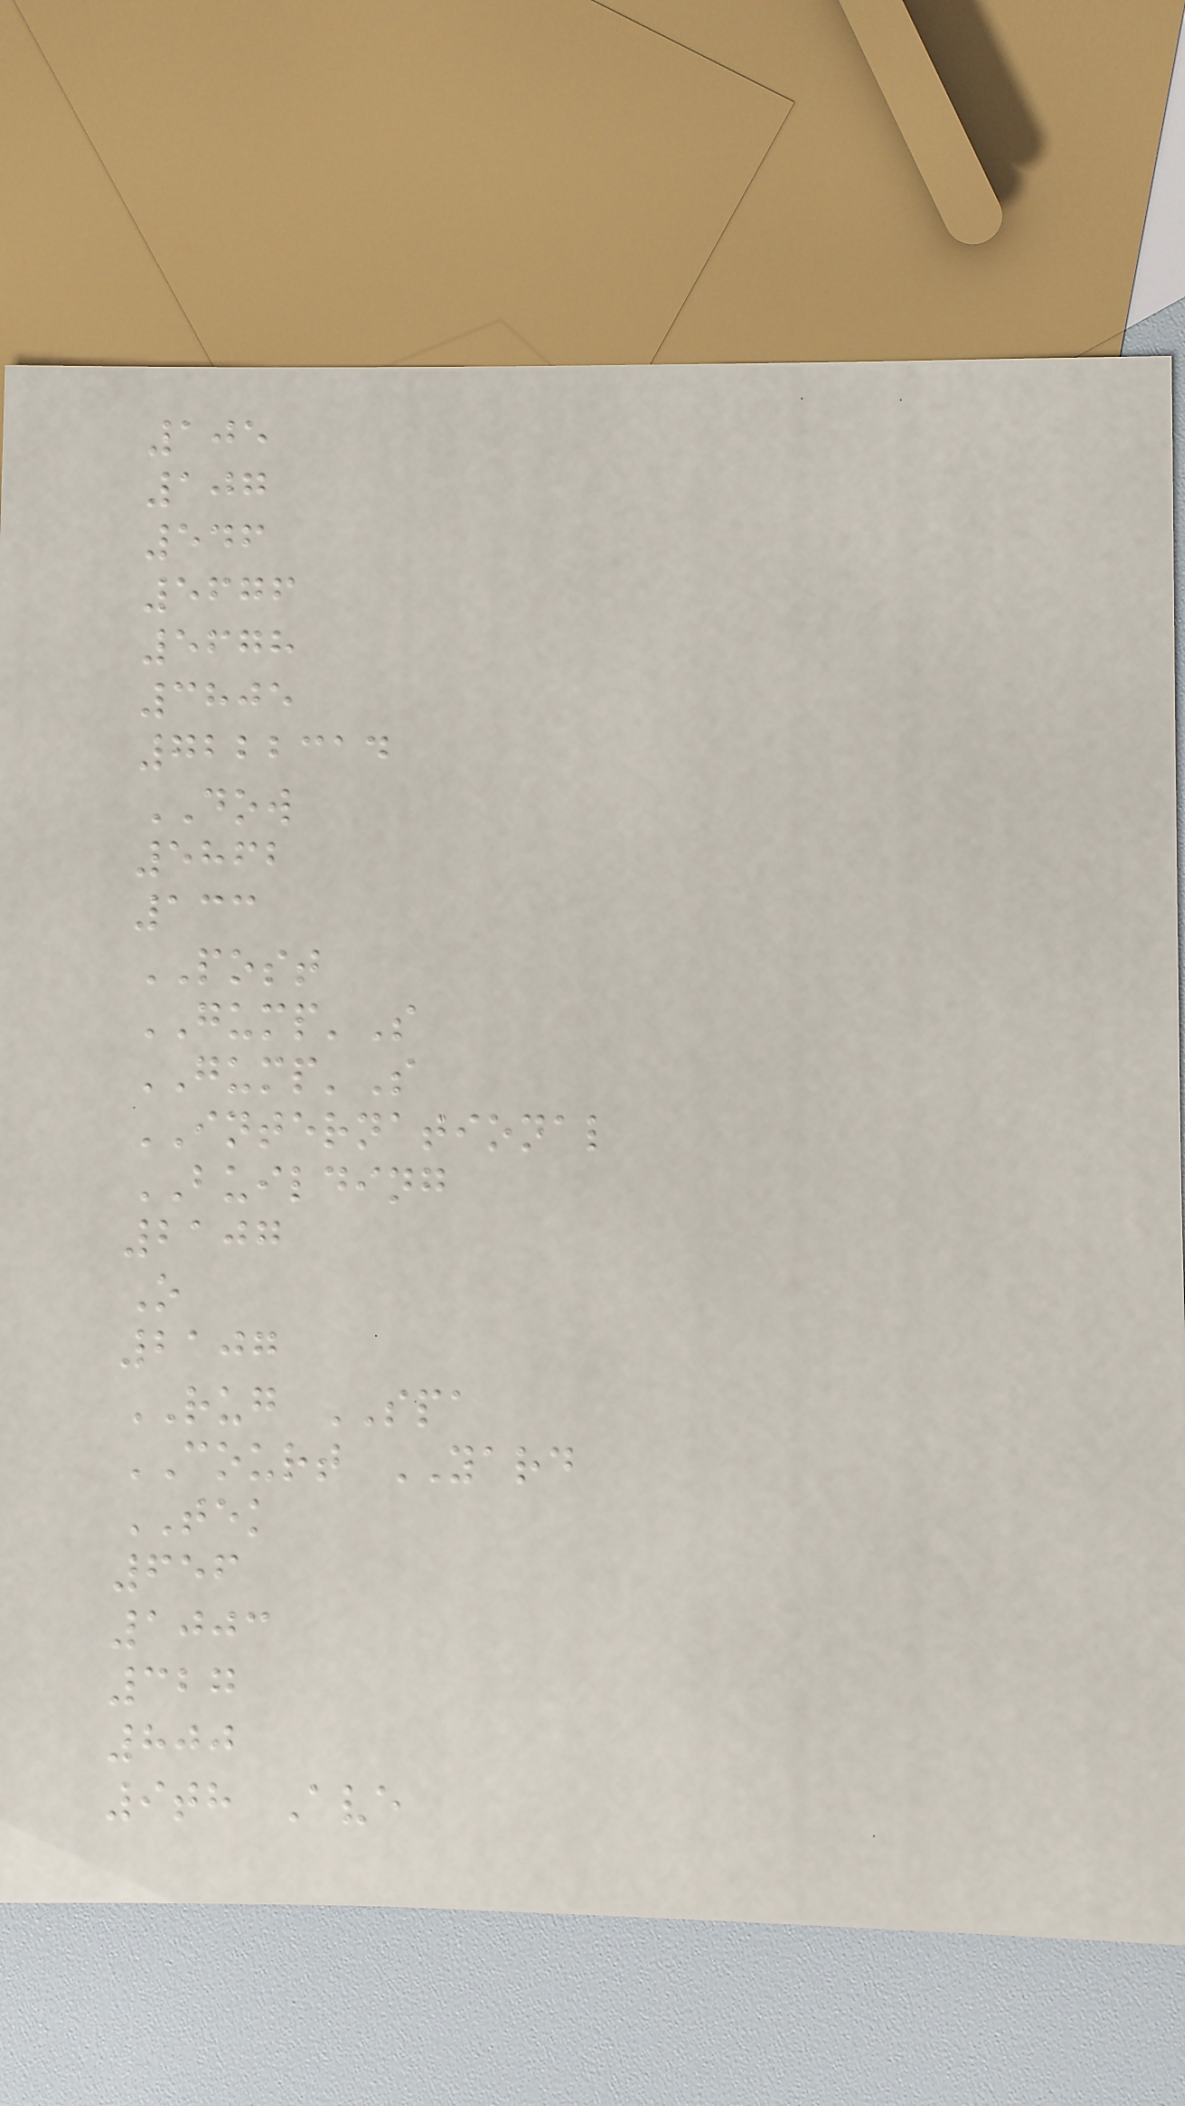105
107
546
5676
5678
3805
7222314
DOW
5862
133
POST
GUMP'S
GUMP'S
INTERNATIONAL
BUILDING
2107
O
2107
RUG SPA
COURT YARD
TEK
656
1003
327
800
9th Ave
